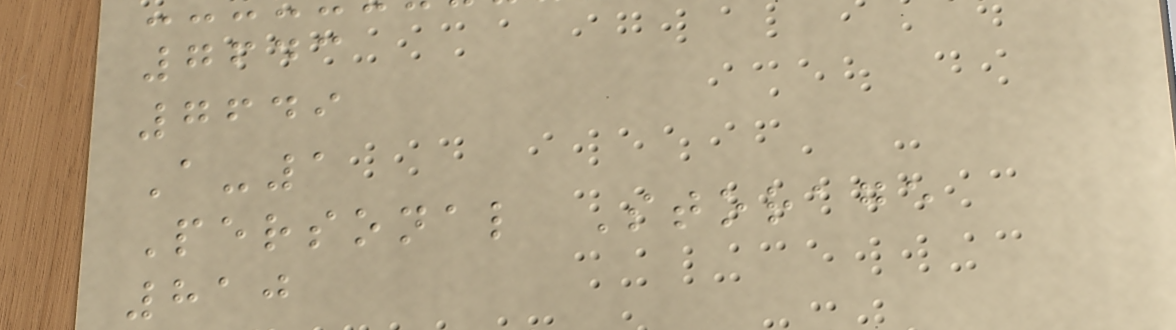7643
7649
A-1
Personal Storage
810
